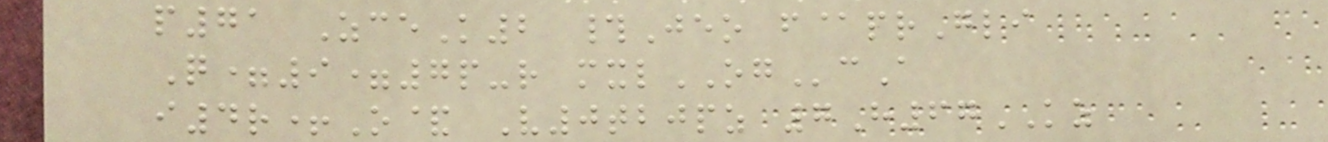p71 ZceK2 #Jeo f@prGli
Q=9=7p-r mxlOGcA
i4r+O& V0tbjpz 7H67KZ
